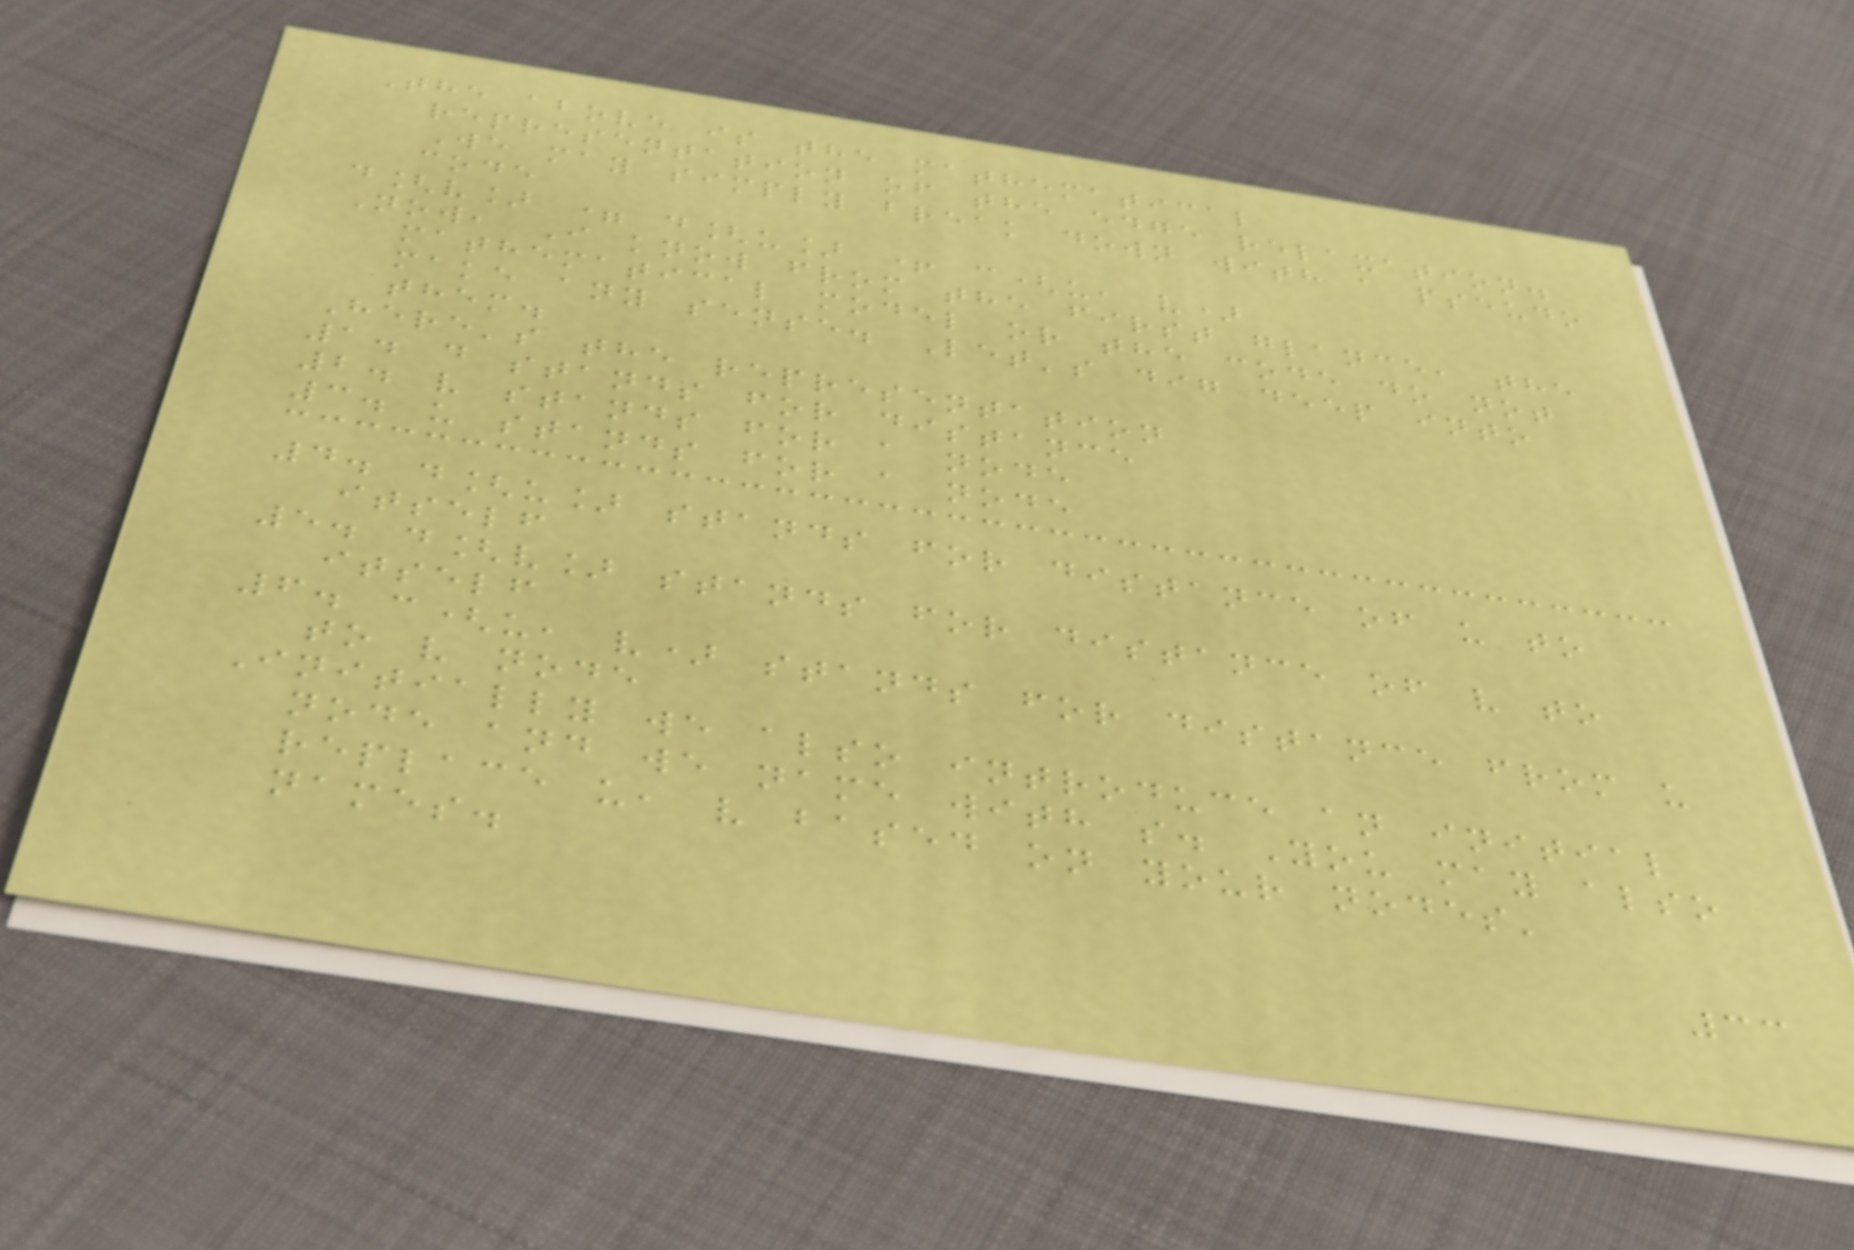The above is the mathematical
representation of the edge relaxation.
We may simply break down with a pseudo
code
d[v] = d[u] + c(u, v)
Now, I know from the first glance, the
mathematical model or the code do not
make any sense. Let's dig deep into
them.
Here's the representation
1. d stands for distance
2. v stands for a node
3. u stands for a node
4. d[u] stands for distance of u to
itself
5. d[v] stands for distance of v to
itself
6. c(u, v) stands for distance from u
to v node
Initially we also introduce an initial
node and we name with s. You may also
replace u, v based on your nodes'
names.
33
